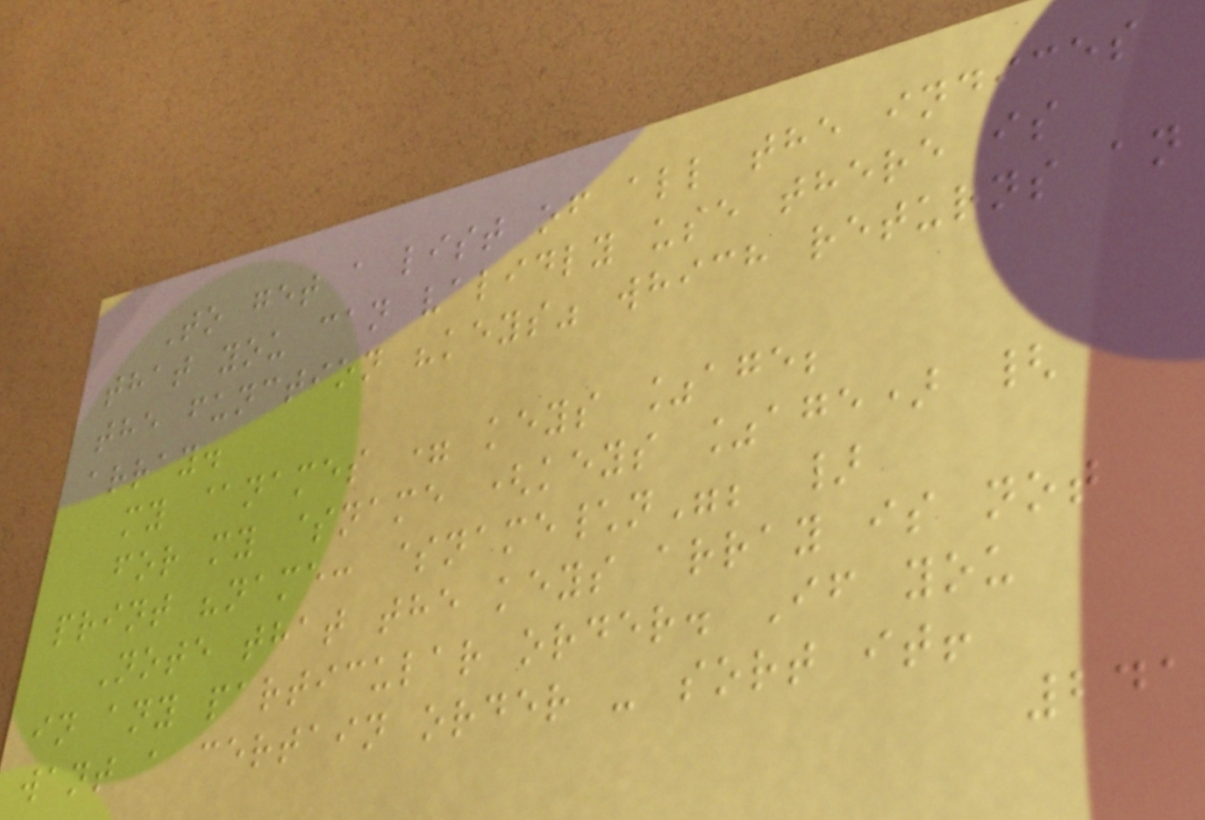To get a list of all the indices
that you can validly use there is
the function "keys" which returns an
array.
my @names = keys %age;
for my $name (keys %age) {
print "name: $name\n"; }
Note that the keys array is not
in any particular order. If you
want a certain order - sort it!
241
